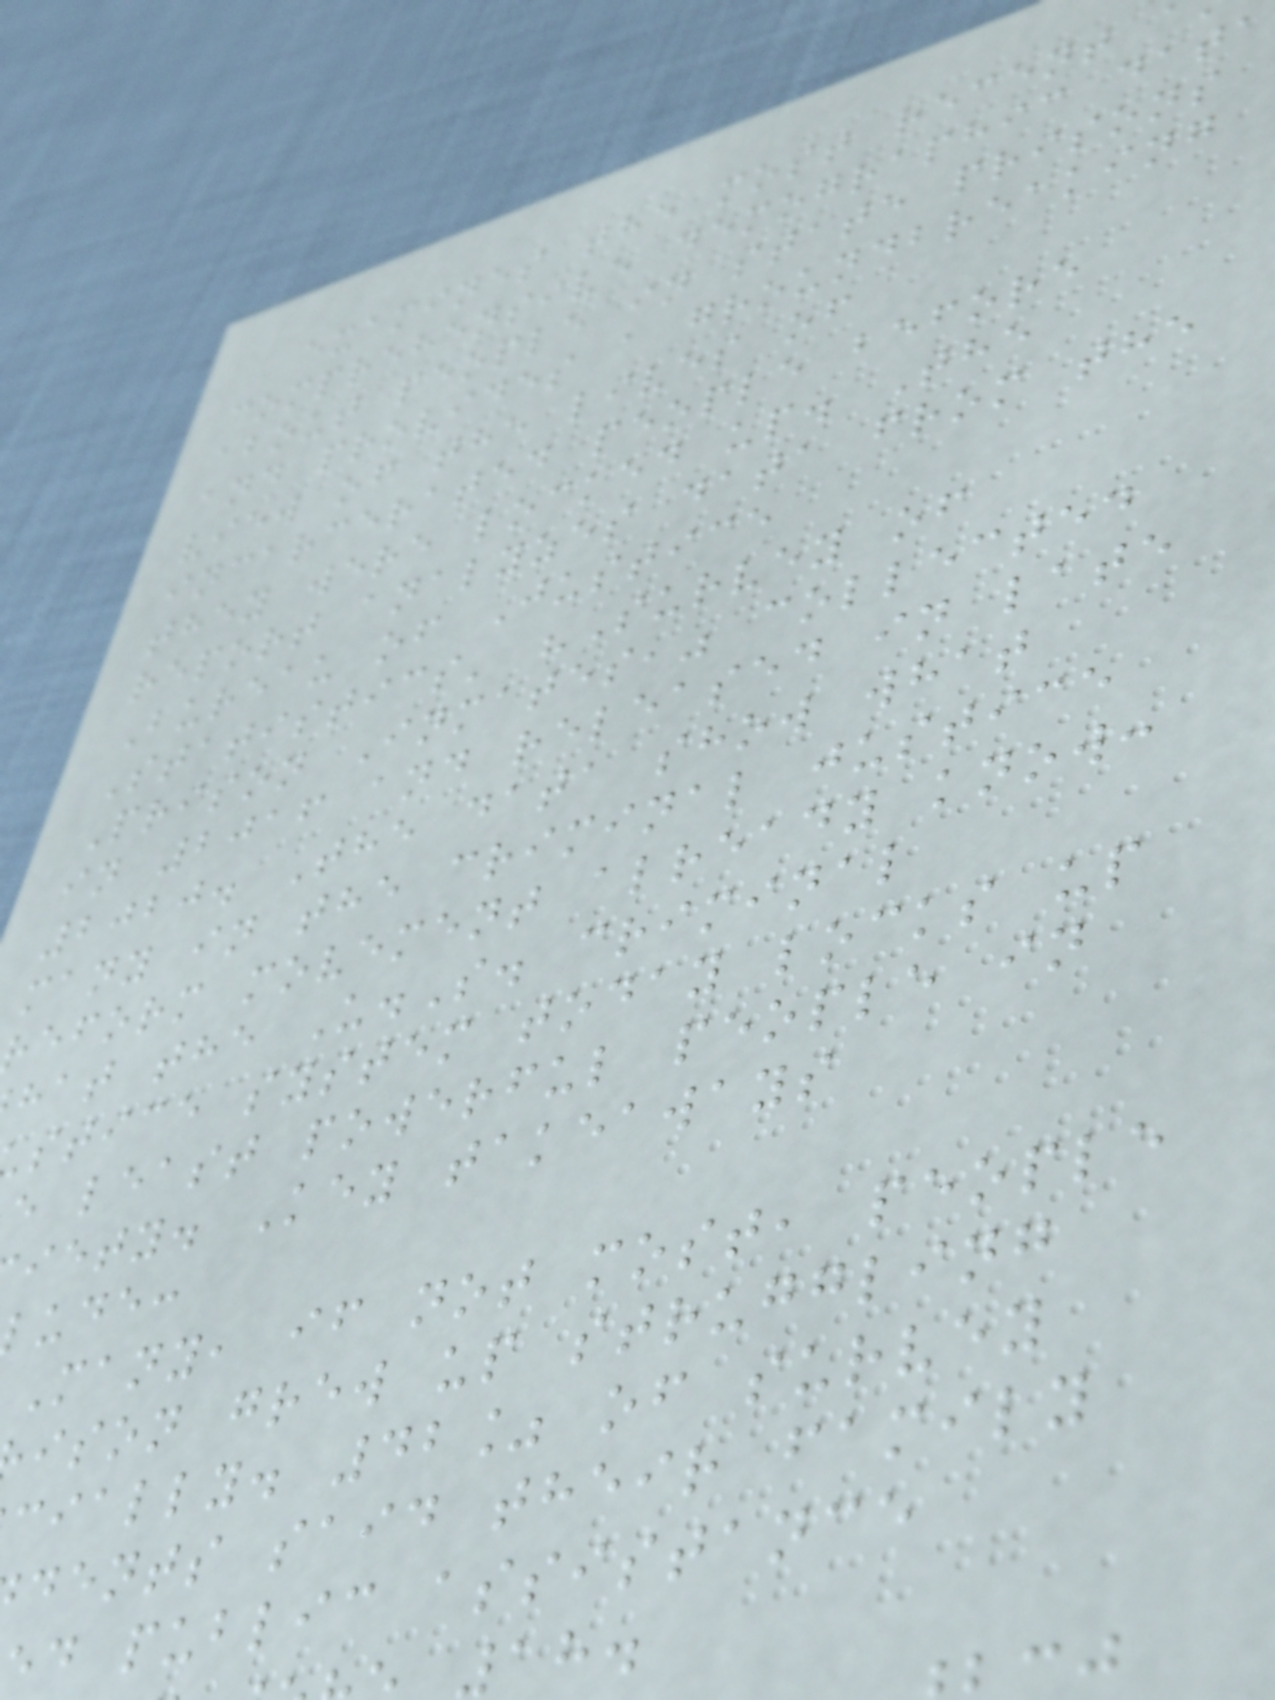examines the most recent
comprehensive demographic data
about people in state prisons
and provides a groundbreaking
view of the lives of
incarcerated people before
they were locked up. The
report analyzes data from the
Bureau of Justice
Statistics' "Survey of
Prison Inmates," collected
in 2016 and released in late
2020. The data show what
many in the criminal justice
eform movement already know:
hat the U.S. criminal
stice system today locks up
e least powerful people in
iety. Key takeaways
ude:
Many, if not most, people
ison grew up struggling
cially. 42% of survey
dents said their family
d public assistance
